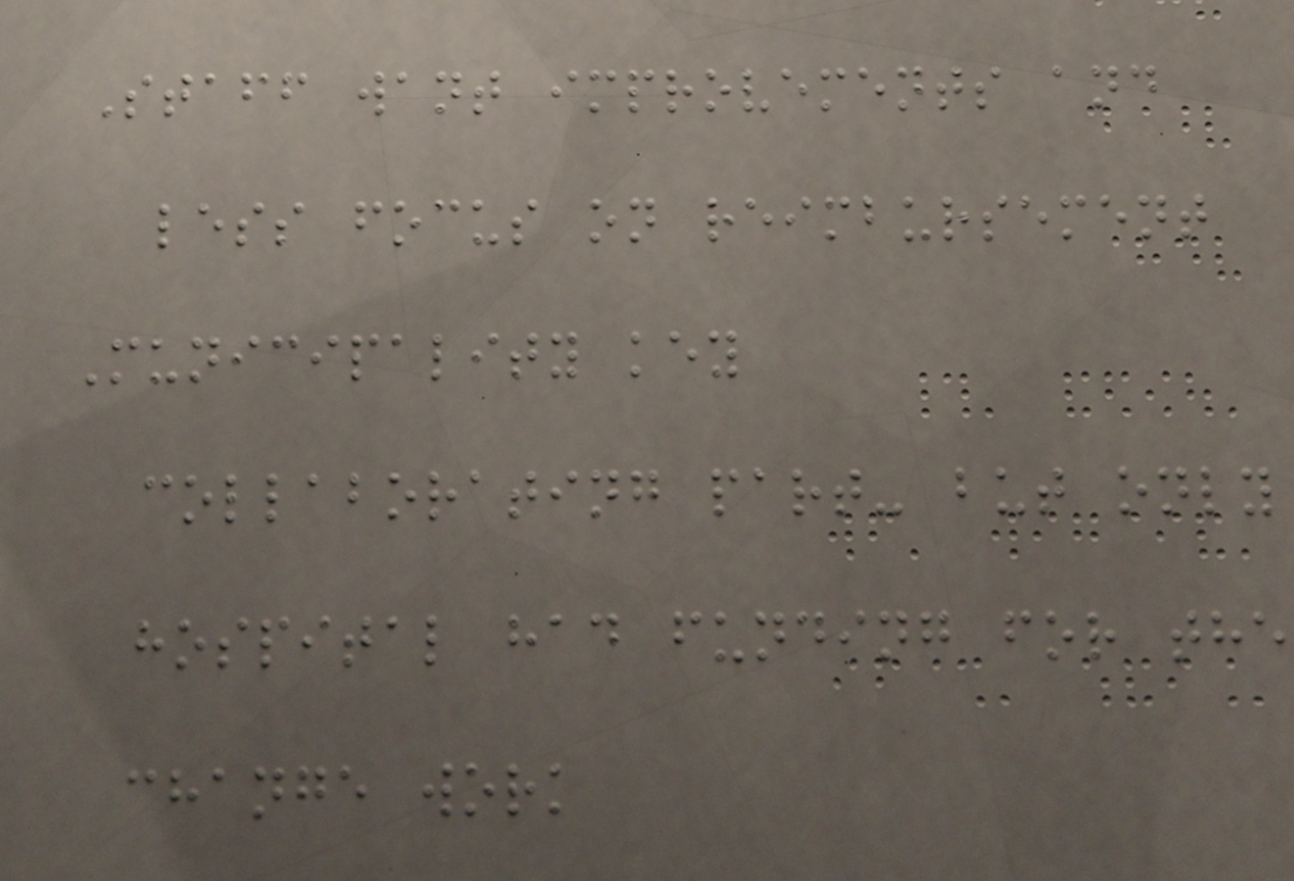Staff want improvements and
less focus on reimbursement
Municipality key
collaborating part- but only
hospital had funding for the
change work
